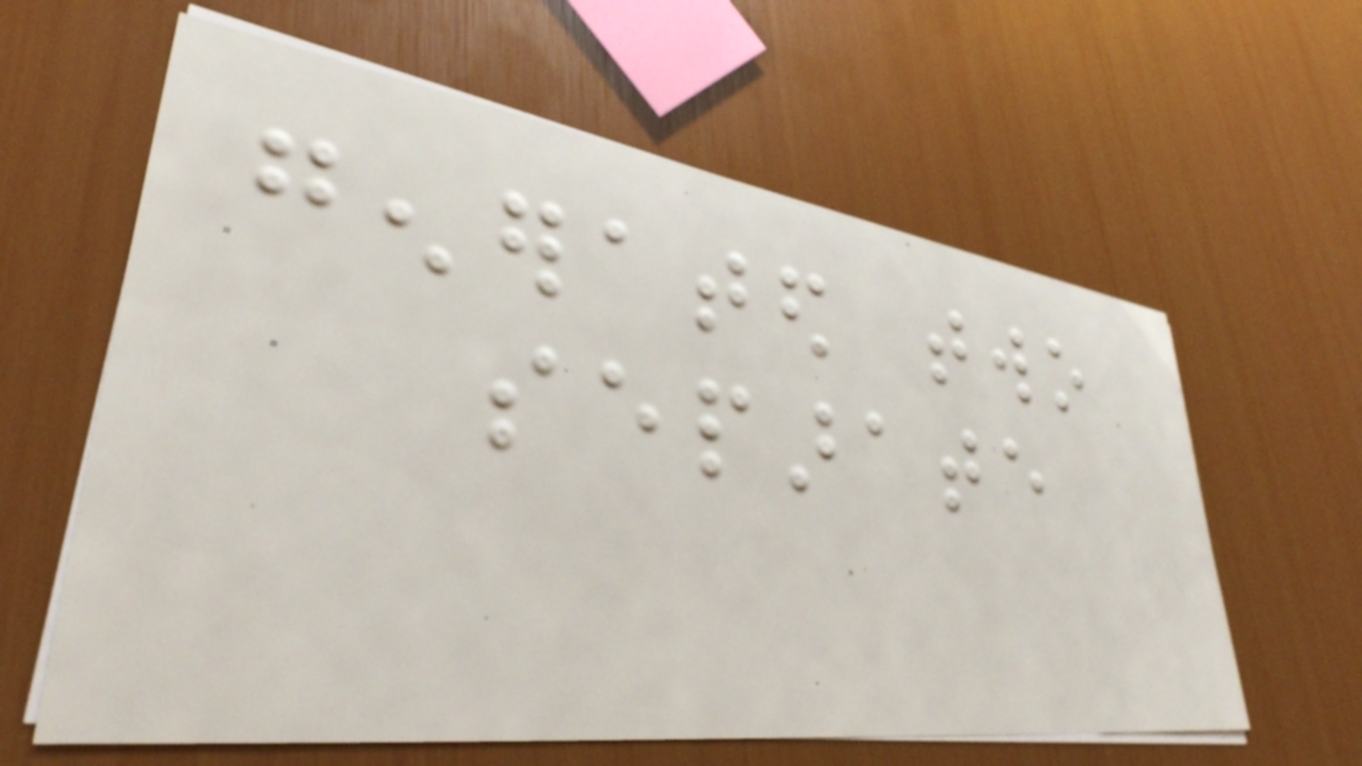generated two
separate
